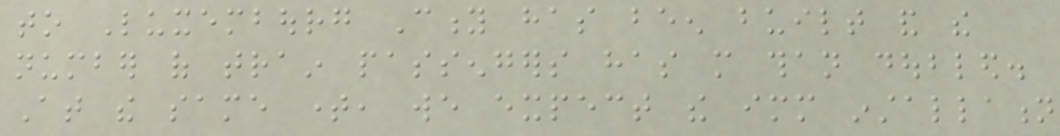to Luxembourg City has been built and the
number of train passengers has more than doubled.
At the same time, we expect the immediate installation
